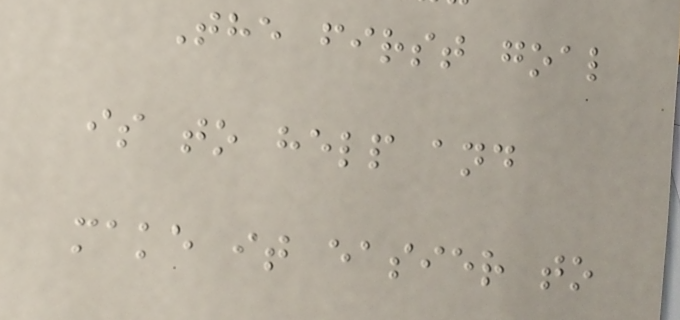The first goal
is to help and
make it easier to
